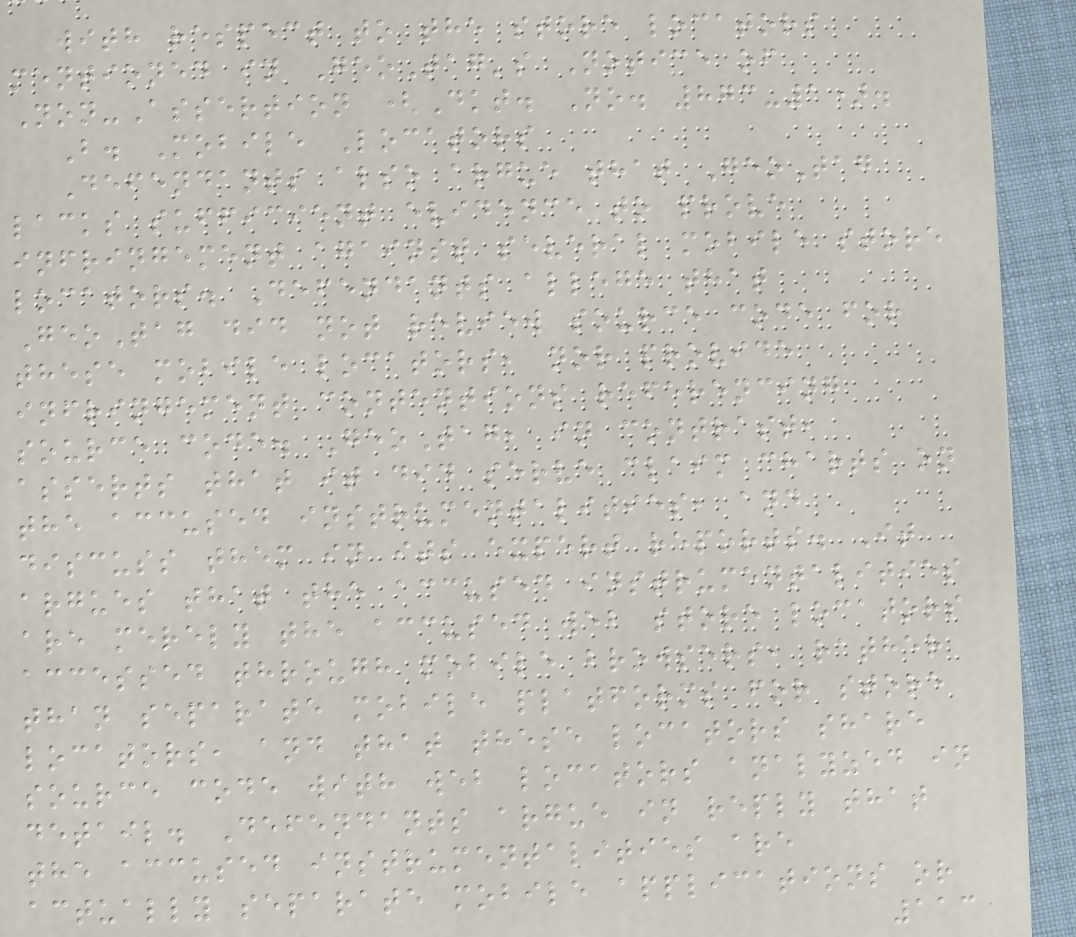with respect to the store locators
mentioned in GeoTag's Notice of
Non-Assertion (Dkt. No. 873-1).
B. Mobile Locators
Defendants also argue that GeoTag
lacks sufficient evidence to prove
infringement against several mobile store
locators. Defendants allege that
GeoTag did not review source code for
these mobile locators, nor provide
infringement contentions referencing
source code. GeoTag, in contrast,
asserts that it did serve claim charts on
the accused instrumentalities, and
discuss them in its expert reports. It
argues that the accused instrumentalities
are merely the accused web store locators
accessed through mobile browsers, rather
than separate mobile platforms for store
locators, and that these locators share
source code with web locators analyzed in
detail. Defendants argue in reply that
the accused instrumentalities are
actually separate mobile applications or
113
